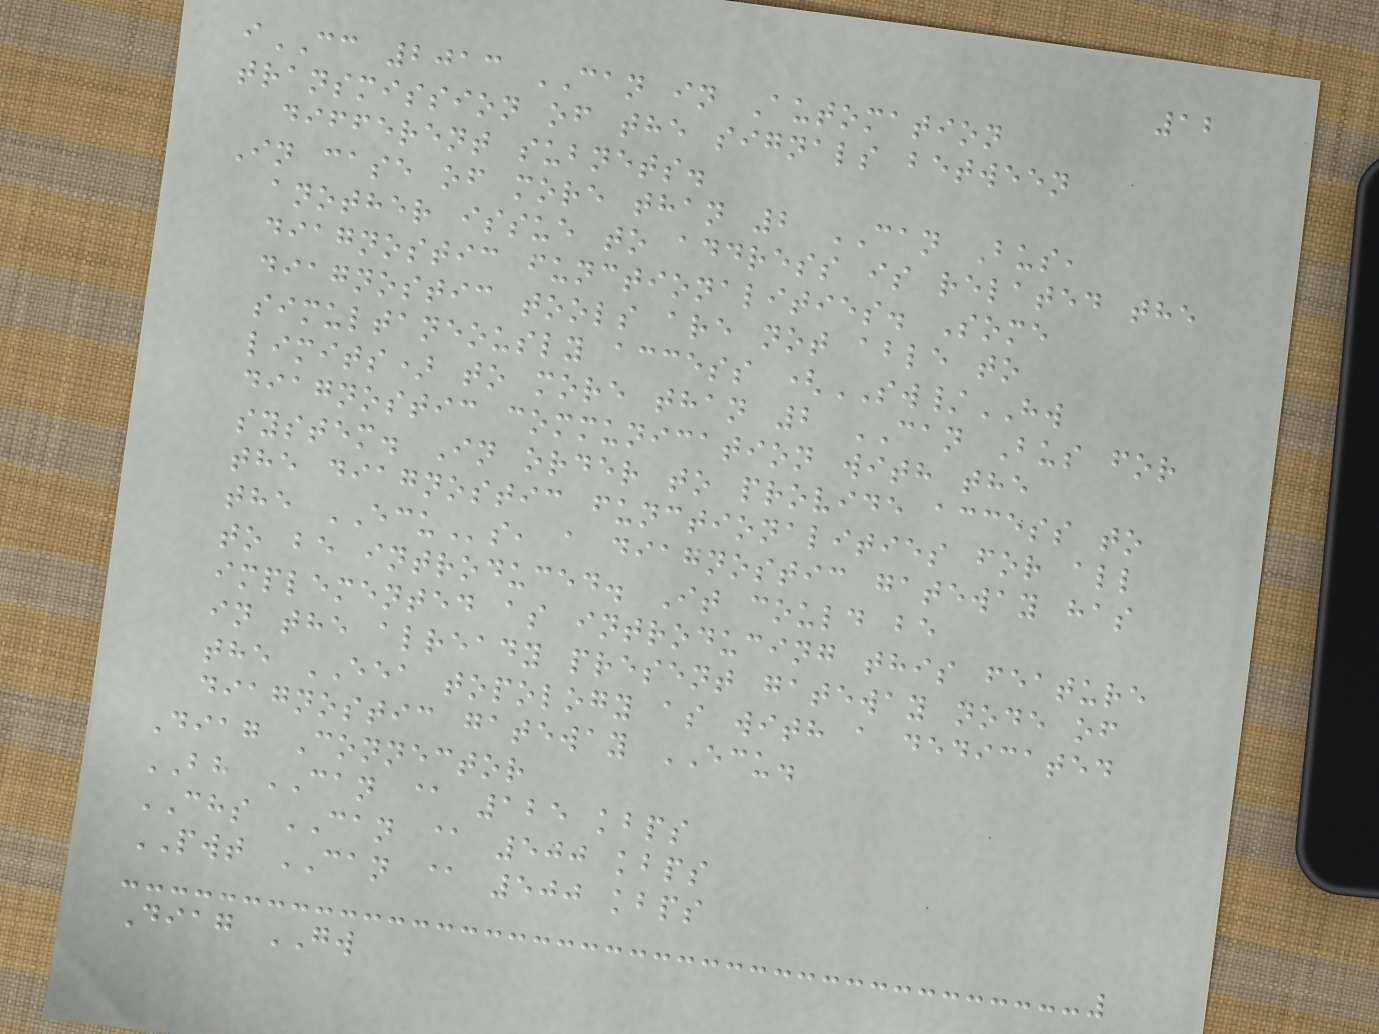12
iCC 2013 CAN in Automation
transmission of the signals between
different subnets.
In case of more than 2 CAN Bus,
another issue to address is related the
diagnostic functionalities. Some
diagnostic tools are not able to
simultaneously access (SW/HW
limits) to more than 2 CAN Bus for
diagnostic communication with the
system. In order to provide access to
the diagnostic functionalities for all
the ECUs, a diagnostic gateway has
to be introduced. It could be
implemented as introducing this feature
in the already present gateway node of
the EEA topology as with a dedicated
diagnostic gateway ECU.
Diag Connector
BH CAN @ 125 kbps
CHS CAN @ 500 kbps
PWT CAN @ 500 kbps
Diag GW
